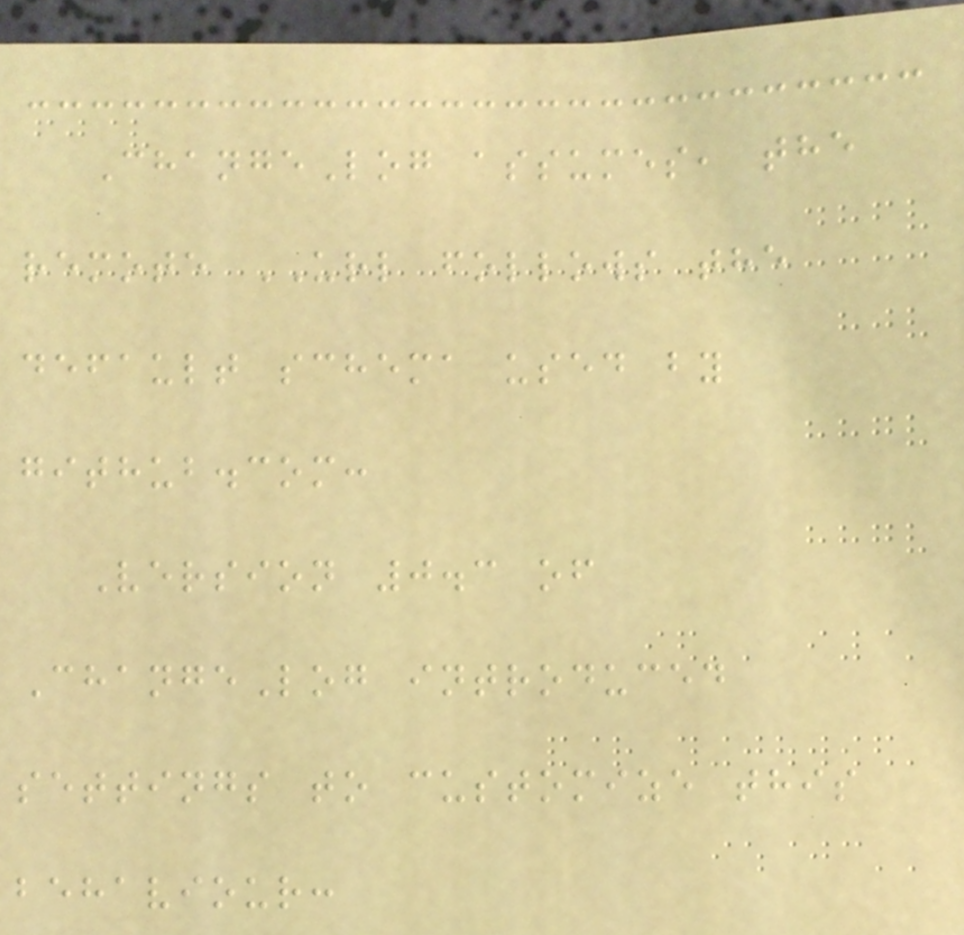ChangeLog assumes, the
remote URL follows the
default schema used by
github.com:
Version 0.3 of
ChangeLog introduced
settings to customize this
behaviour:
